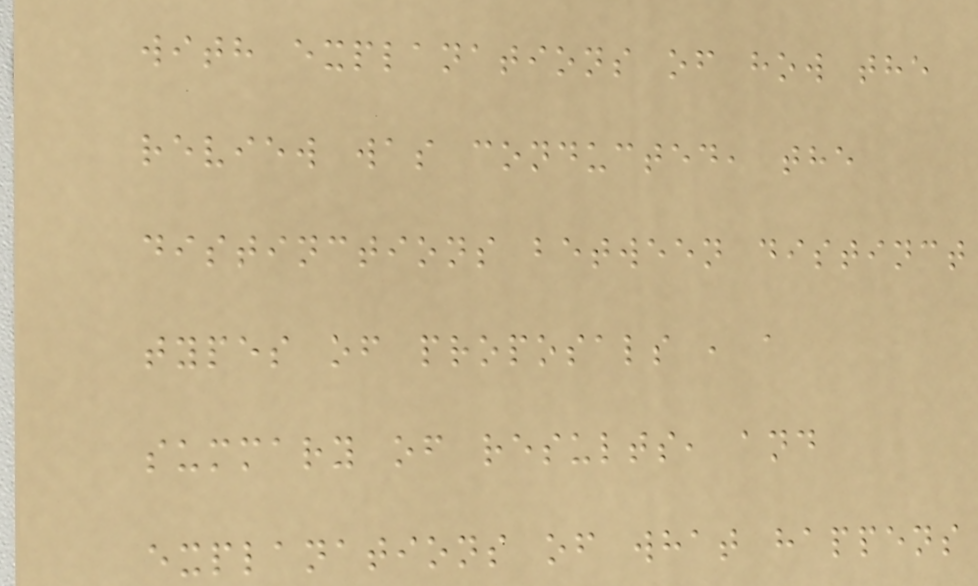with explanations of how the
review was conducted, the
distinctions between distinct
types of proposals , a
summary of results, and
explanations of what happens
